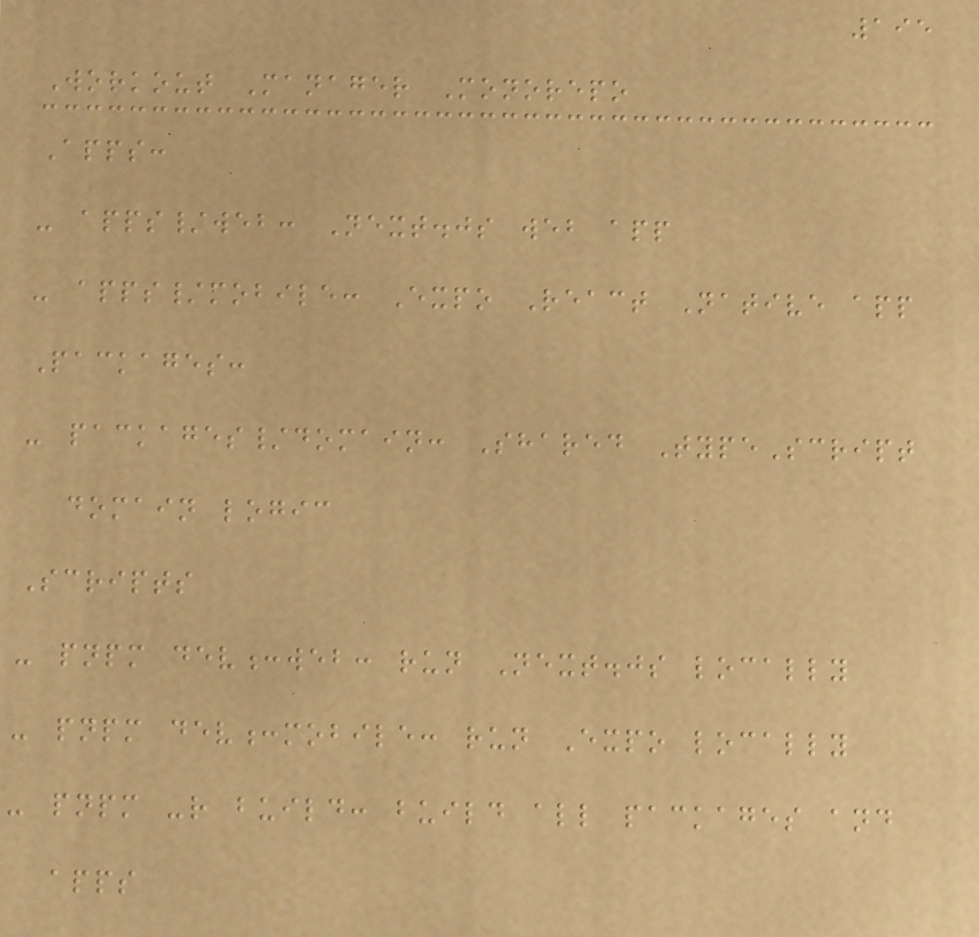195
Workout Manager Monorepo
Apps:
- apps/web: Next.js web app
- apps/mobile: Expo React Native app
Packages:
- packages/domain: Shared TypeScript
domain logic
Scripts
- pnpm dev:web: run Next.js locally
- pnpm dev:mobile: run Expo locally
- pnpm -r build: build all packages and
apps
